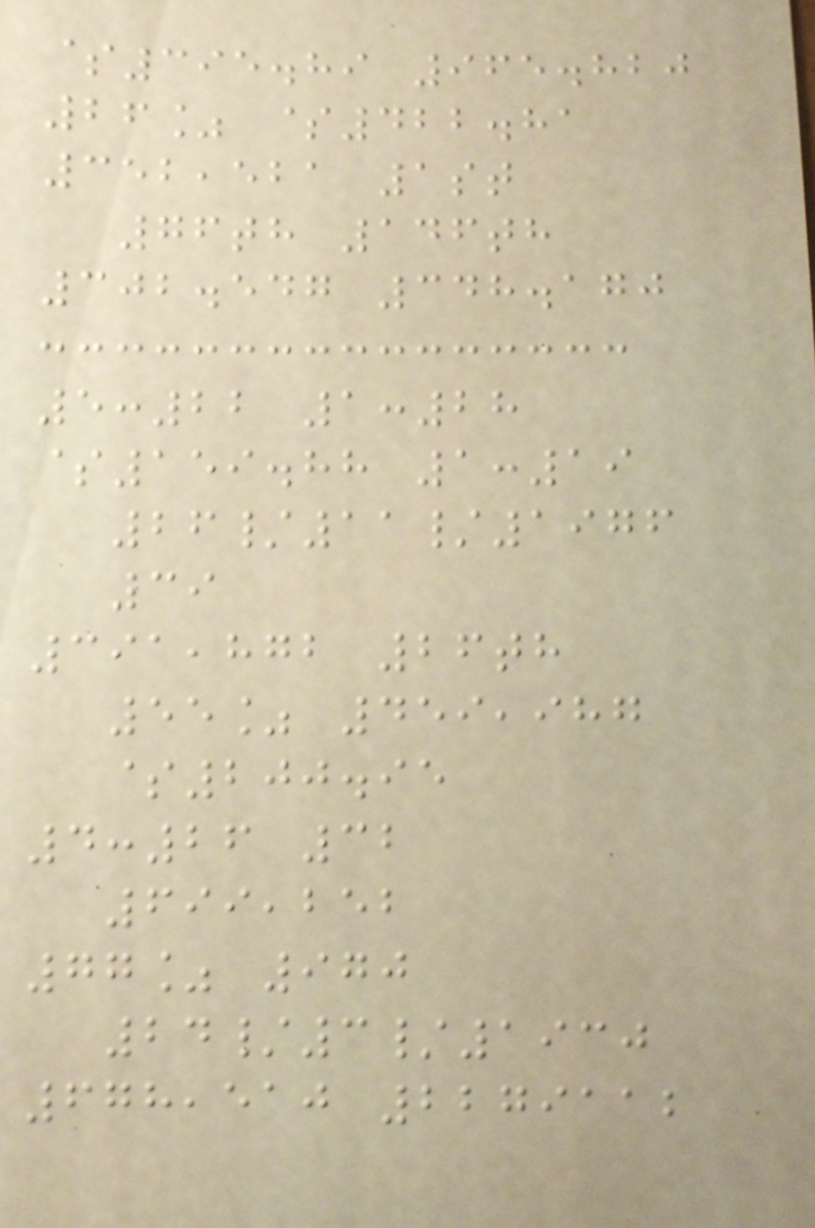$395.89 965.820
26% $422.81
352,521 1st
76th 146th
302.547 348.170
5:22 1:28
$159.88 1:19
26/11/1976
39
391,872 26th
55% 459,987
$200.95
4:26 32
699,252
77% 970
24/3/1930
678,510 2279112
